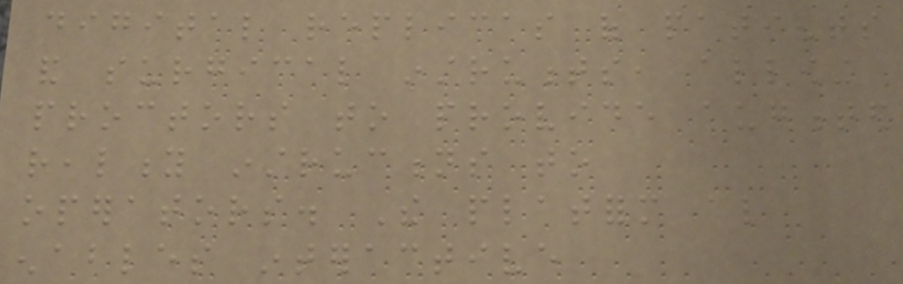digital replicas of patients
and surgical instruments, allowing
proctors to provide augmented
reality instructions to
operators. The platform also
enables interactive
